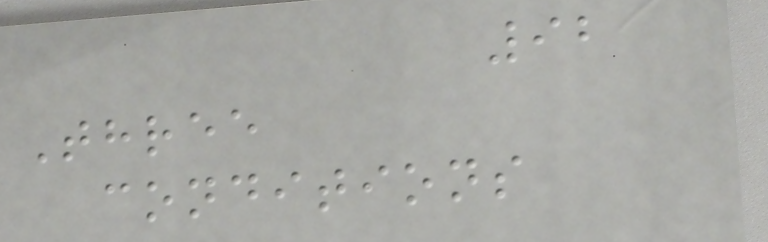92
Three
conditions
